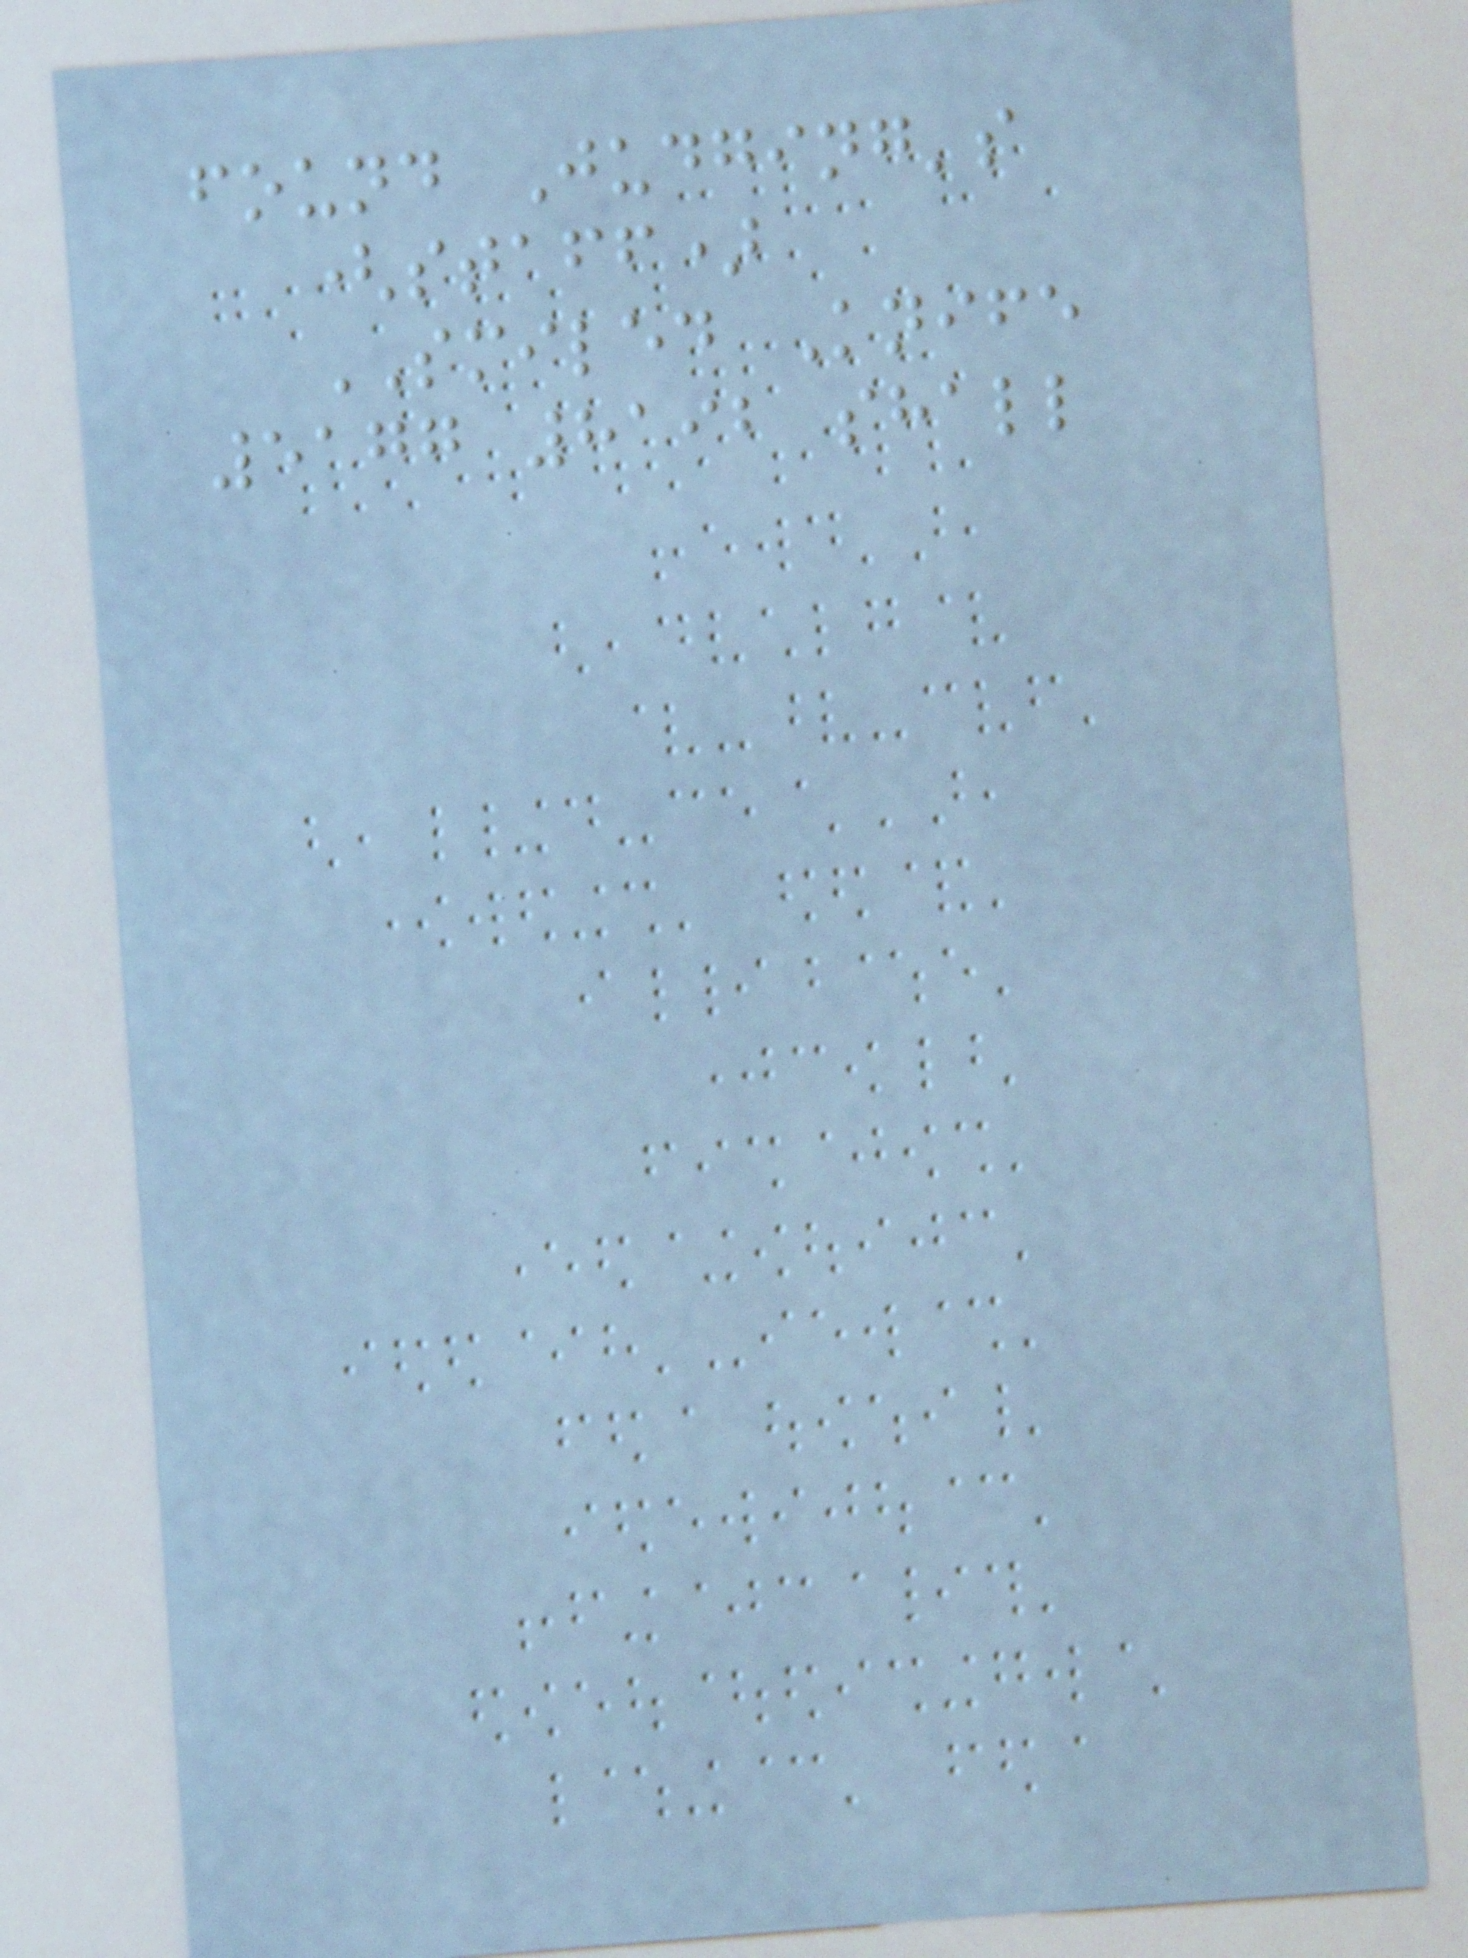found Judging's
(staff)
SMILED Knife
5177 8192 shall
